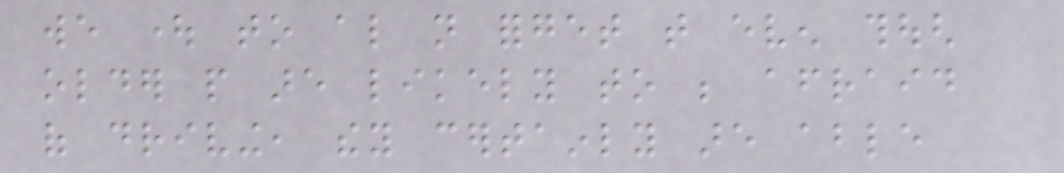we ought to also not forget that even though
older people are likely to be afraid
of driving, they certainly are able
